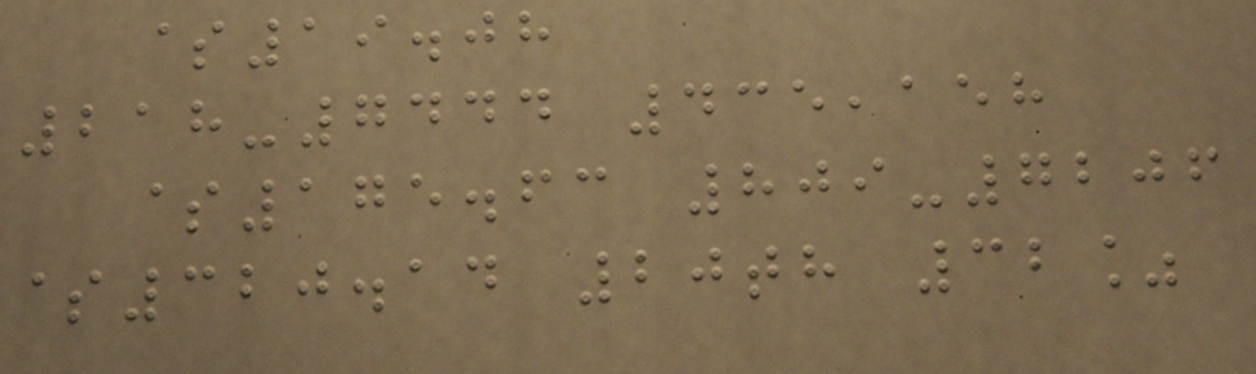$19.08
218-7444 435,158
$175.63 809-7206
$320.14 20th 32%
